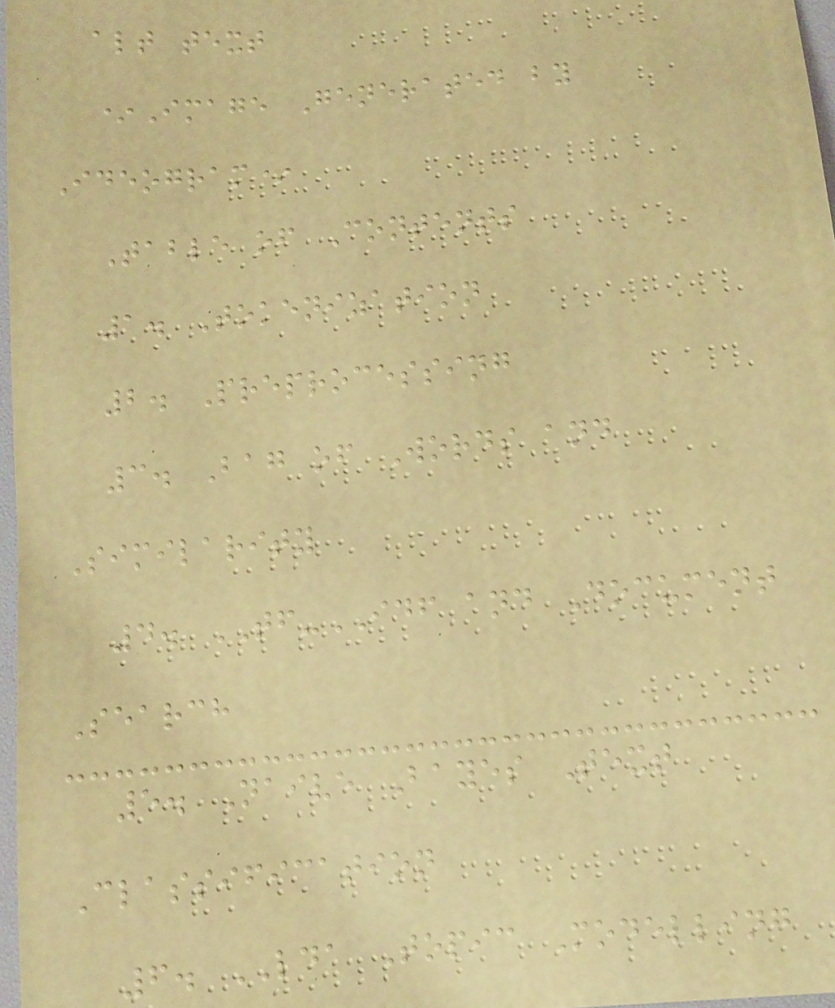alt text
*Image Generated by
Ideogram*
Table of Contents
1. Tokenization
2. Preprocessing
3. Bag of Words and
Similarity
4. TF-IDF and Document
Search
5. Naive Bayes Text
Classification
6. LDA Topic Modelling
